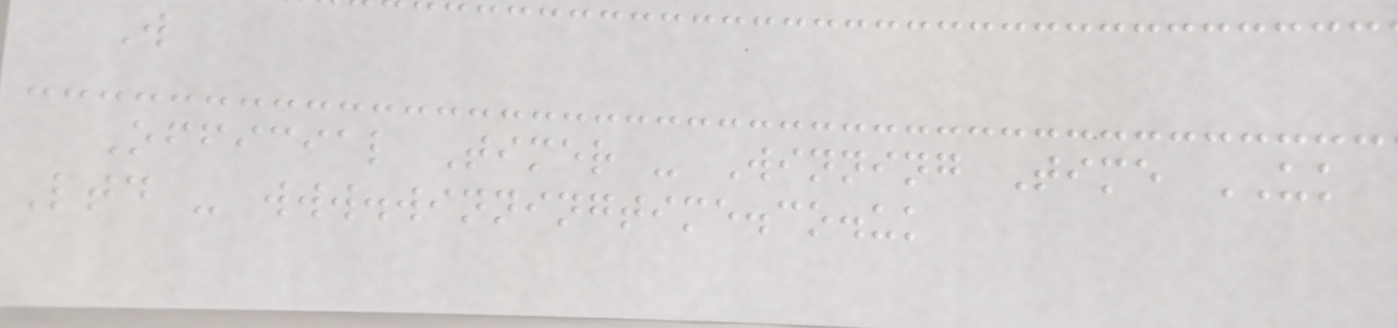W
Official Timer - Winning Time UK
Ltd - www.winningtime.co.uk
